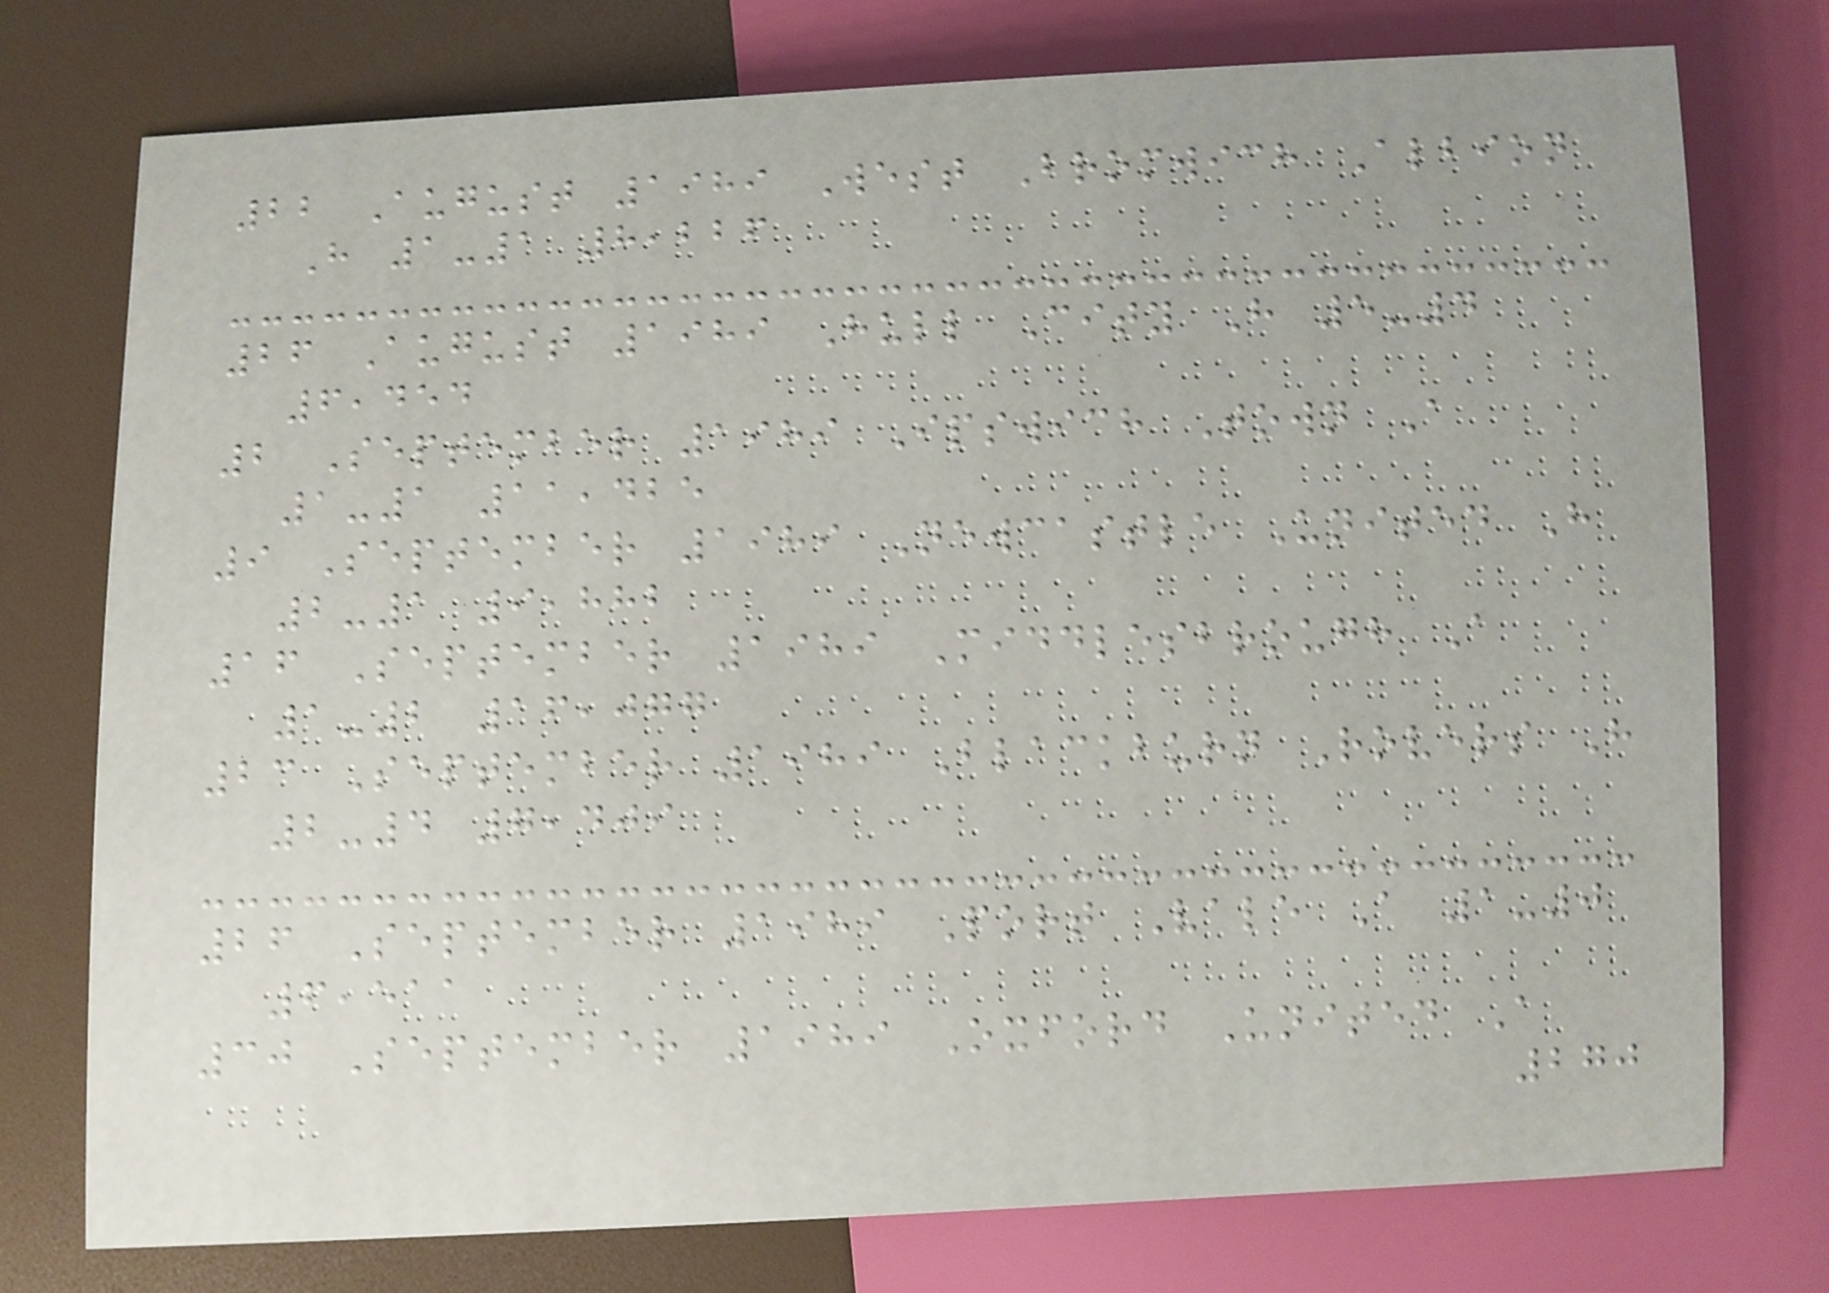22 August 1989 West Bromwich Albion
H 1-1 8,226
26 August 1989 Hull City H 5-4
6,454
2 September 1989 Ipswich Town A
1-1 11,425
9 September 1989 Newcastle United H
2-1 9,882
16 September 1989 Middlesbrough A
1-2 16,077
23 September 1989 Blackburn Rovers H
2-4 7,409
26 September 1989 Port Vale A 1-0
6,511
30 September 1989 Oxford United A
270
